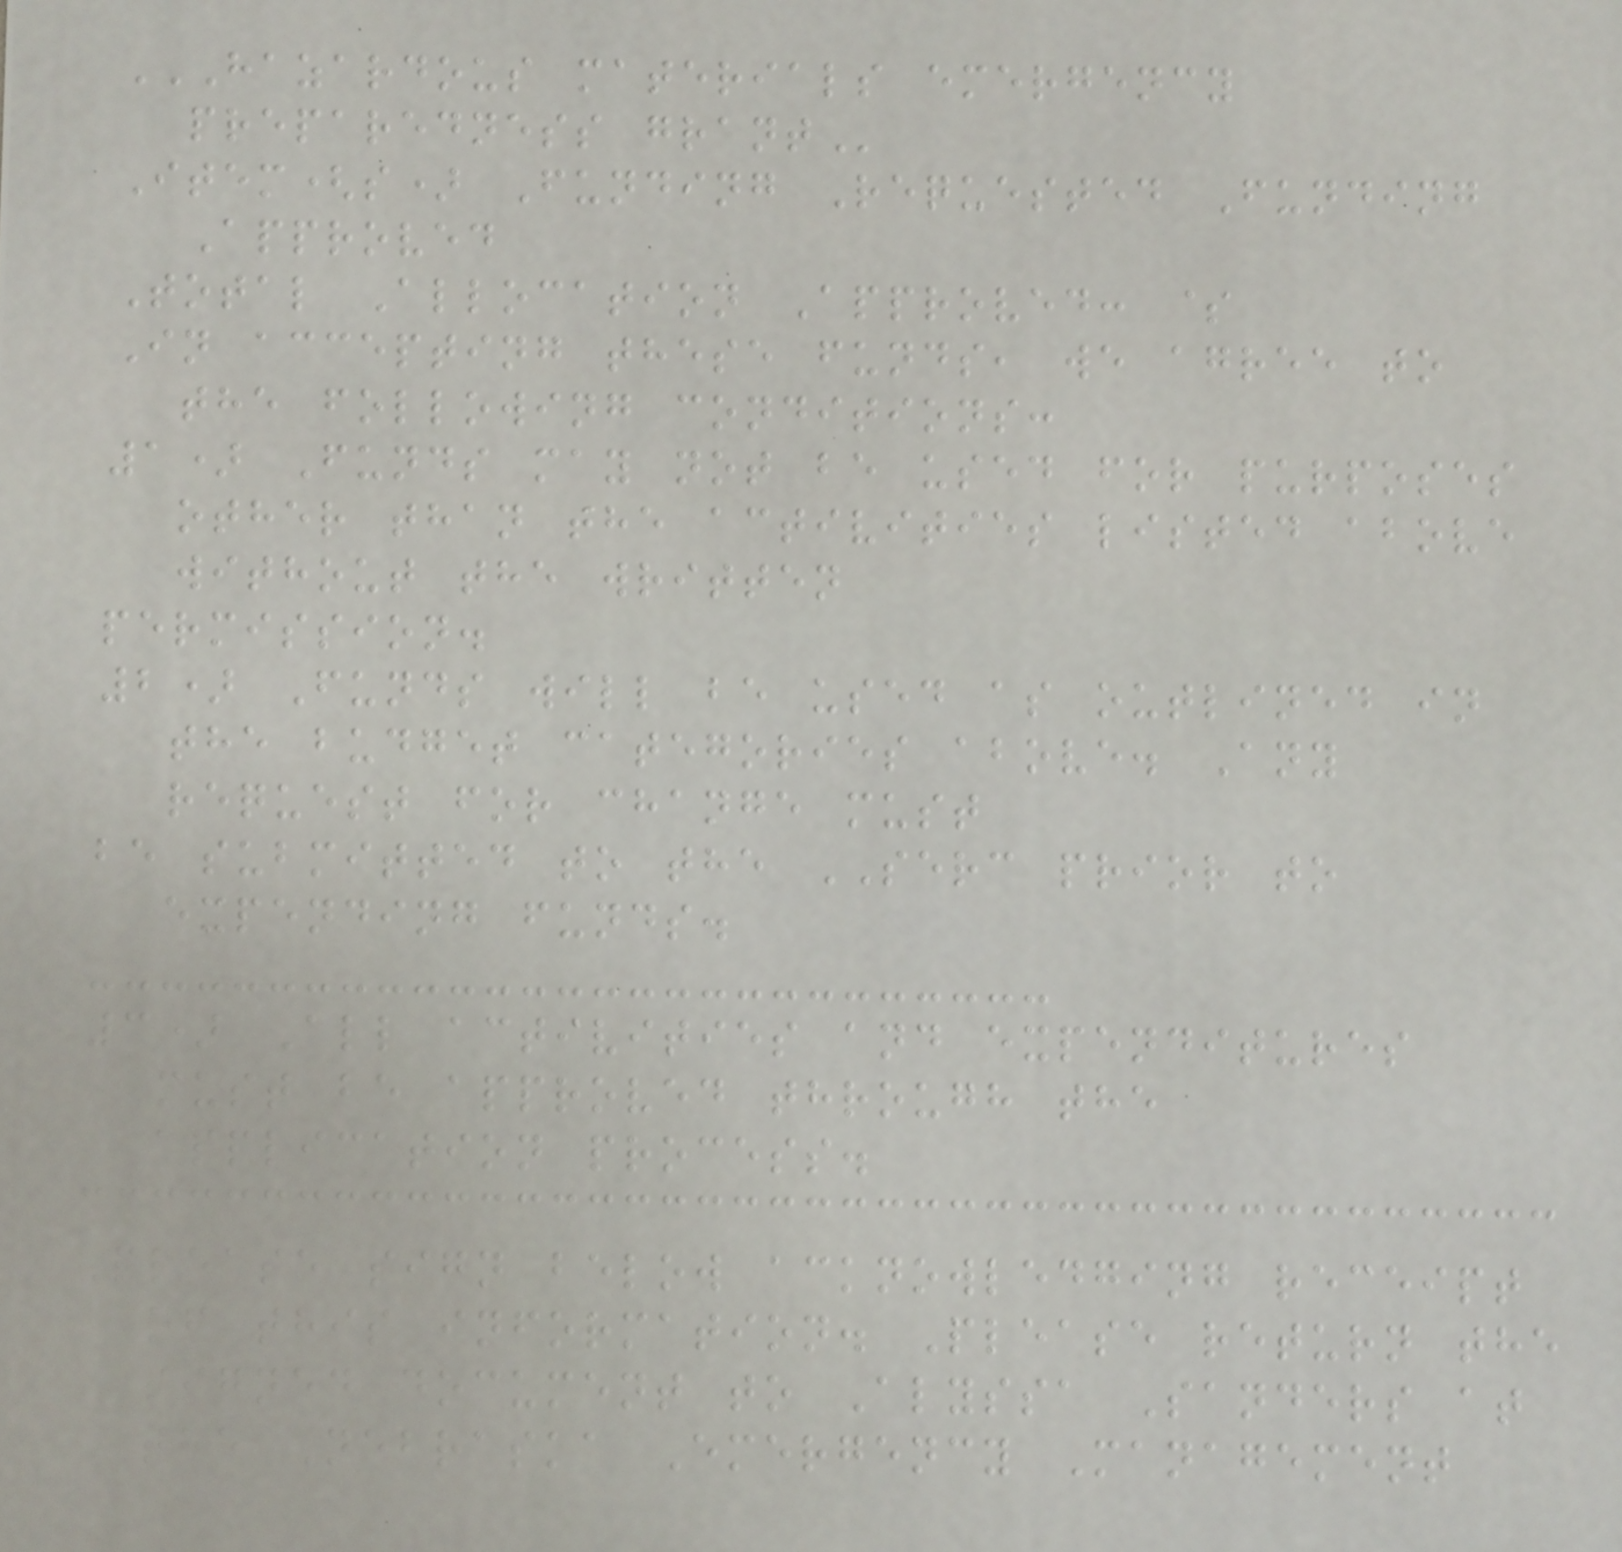HAZARDOUS MATERIALS EMERGENCY
PREPAREDNESS GRANT
Item(s) Funding Requested Funding
Approved
Total Allocation Approved: $
In accepting these funds, we agree to
the following conditions:
1) Funds may not be used for purposes
other than the activities listed above
without the written
permission.
2) Funds will be used as outlined in
the budget categories above. Any
request for change must
be submitted to the SERC prior to
expending funds.
3) All activities and expenditures
must be approved through the
application process.
Please sign below acknowledging receipt
of this information. Please return the
signed document to Alyssa Sanders at
the Nebraska Emergency Management
